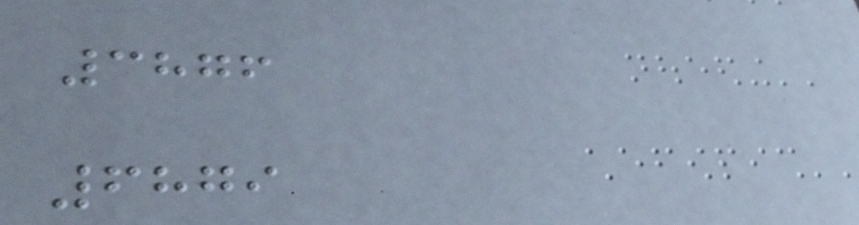3876
6879
